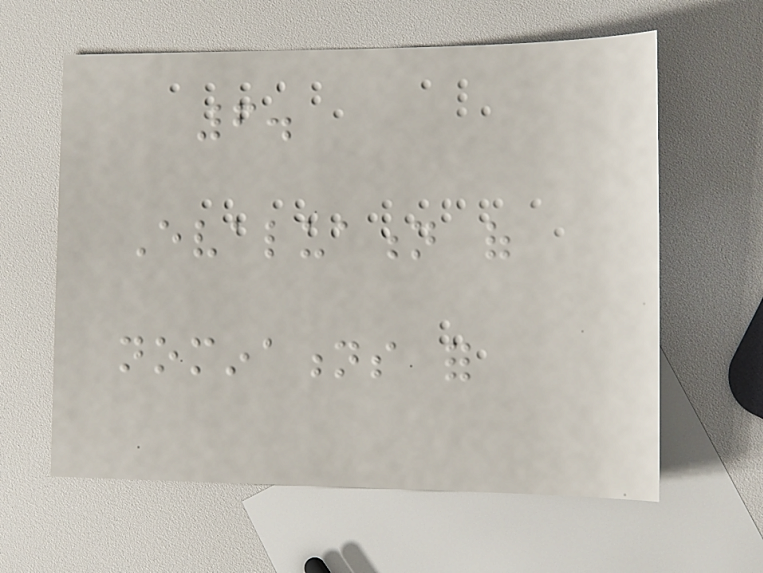6.
Evaluation of
nominations for
